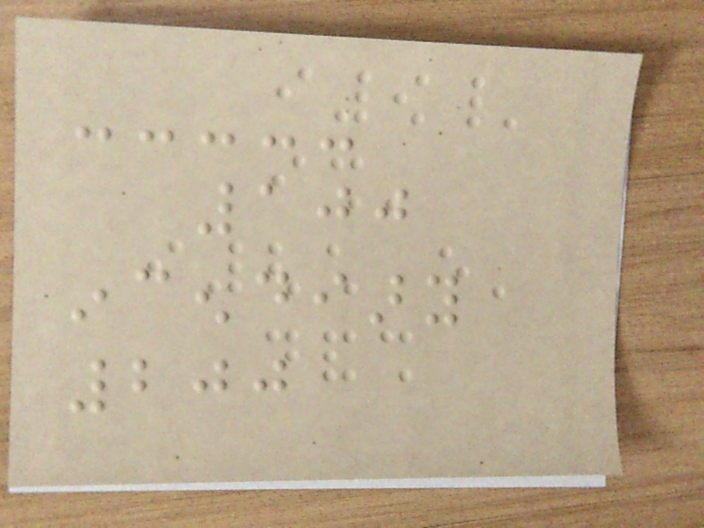100
incendiary
200
